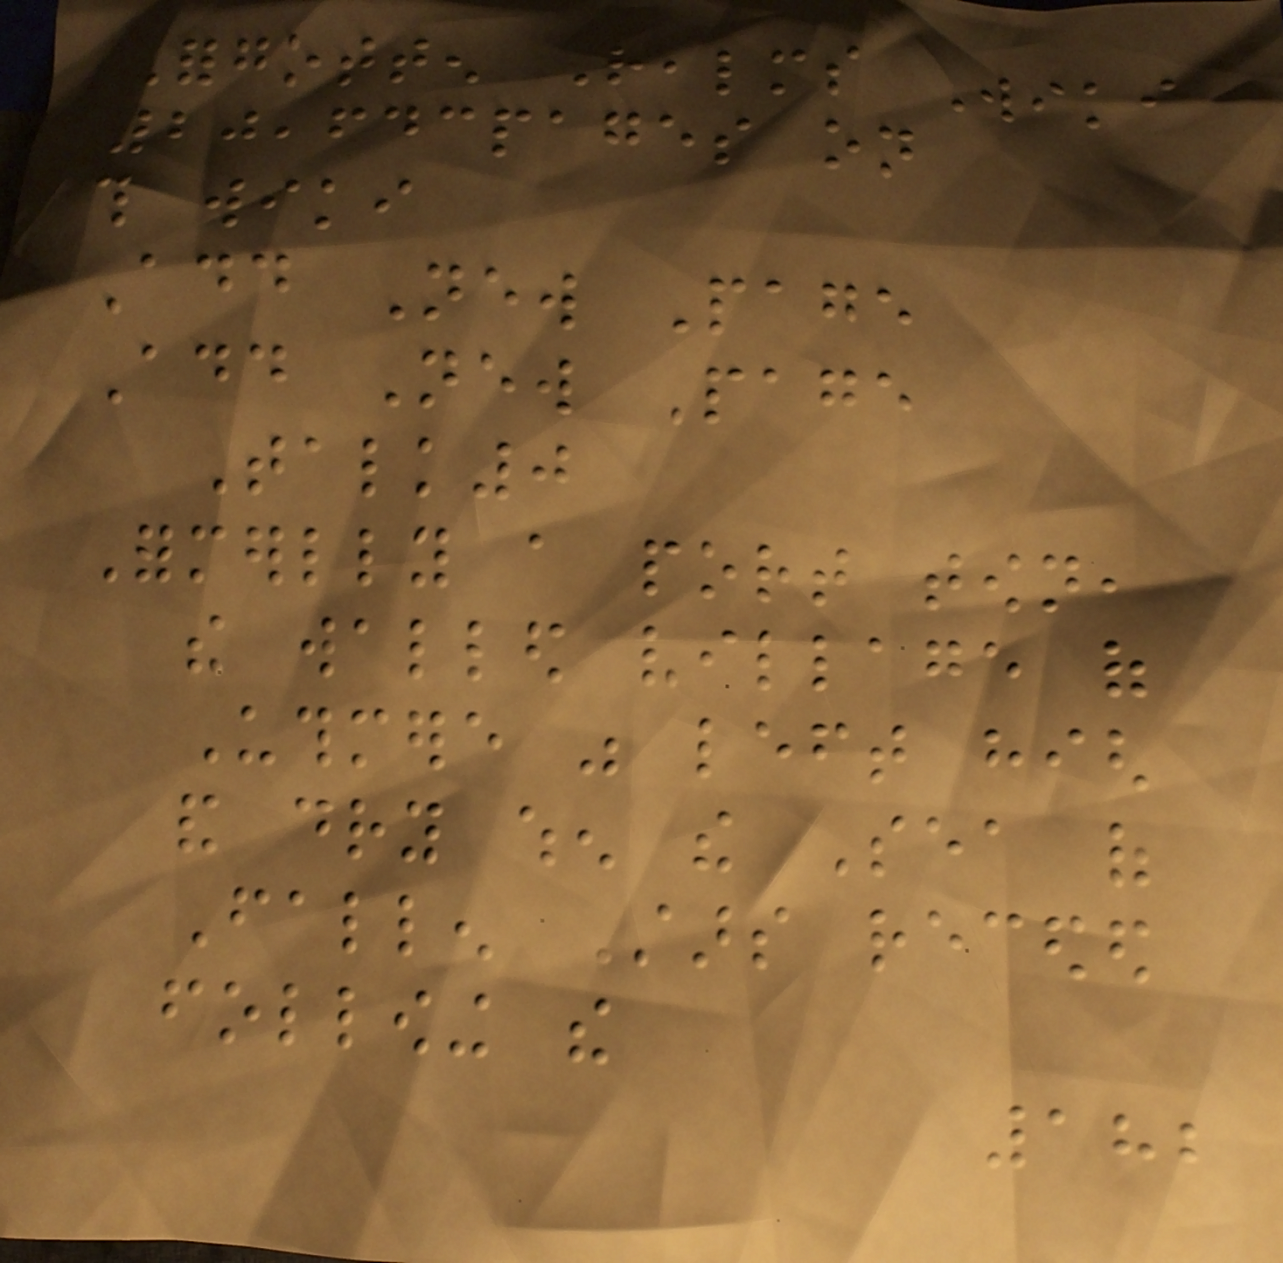Forgotten Realms Wiki
20,643pages on
this wiki
Add New Page
Add New Page
Talk0
Formerlly a port town,
the walled village of
Uthmere was left high
and dry when the Sea of
Fallen Stars receded
following the
182
